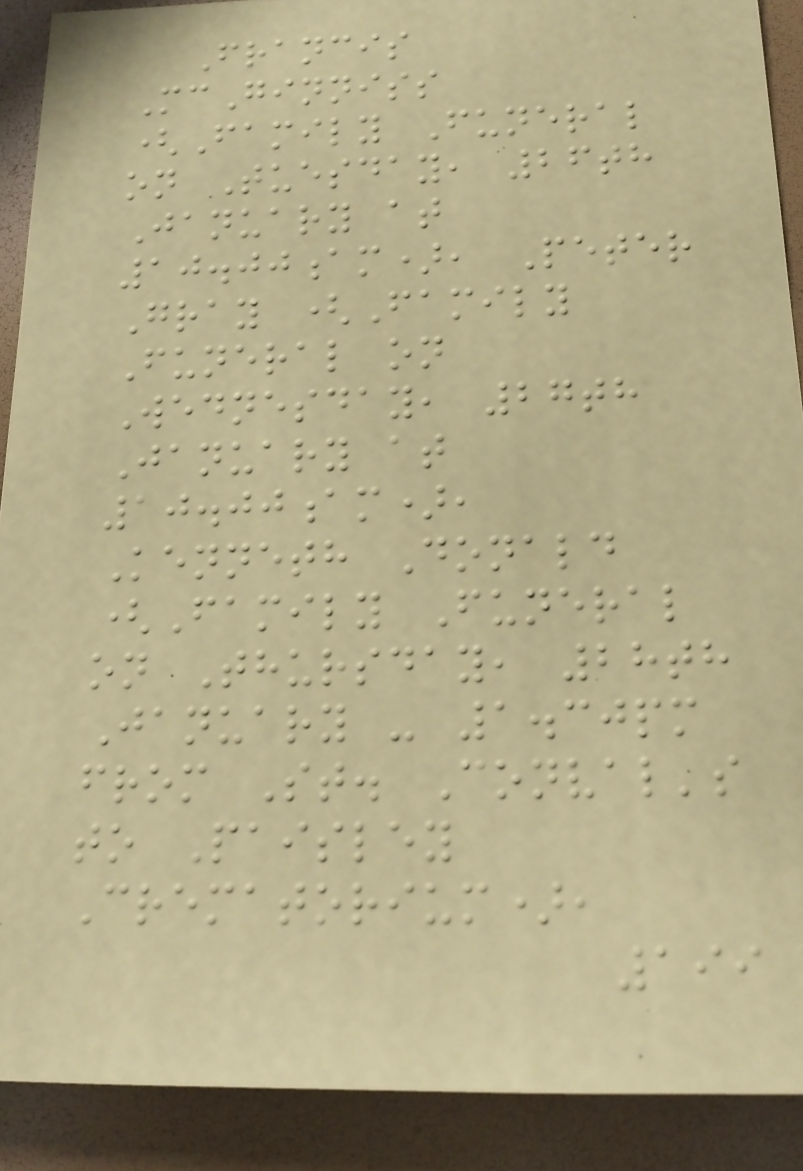Francis
McGinniss
(Family Funeral
on Tuesday, 26th
January at
10.00am), Peter
Gray (Family
Funeral on
Wednesday, 27th
January at
10.00am),
Kenneth Donald
(Family Funeral
on Thursday, 28th
January - 1.30pm
from St. Conval's
to Paisley
Crematorium),
199
